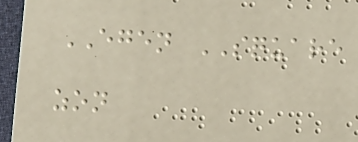EGEN SQUARE
zon
